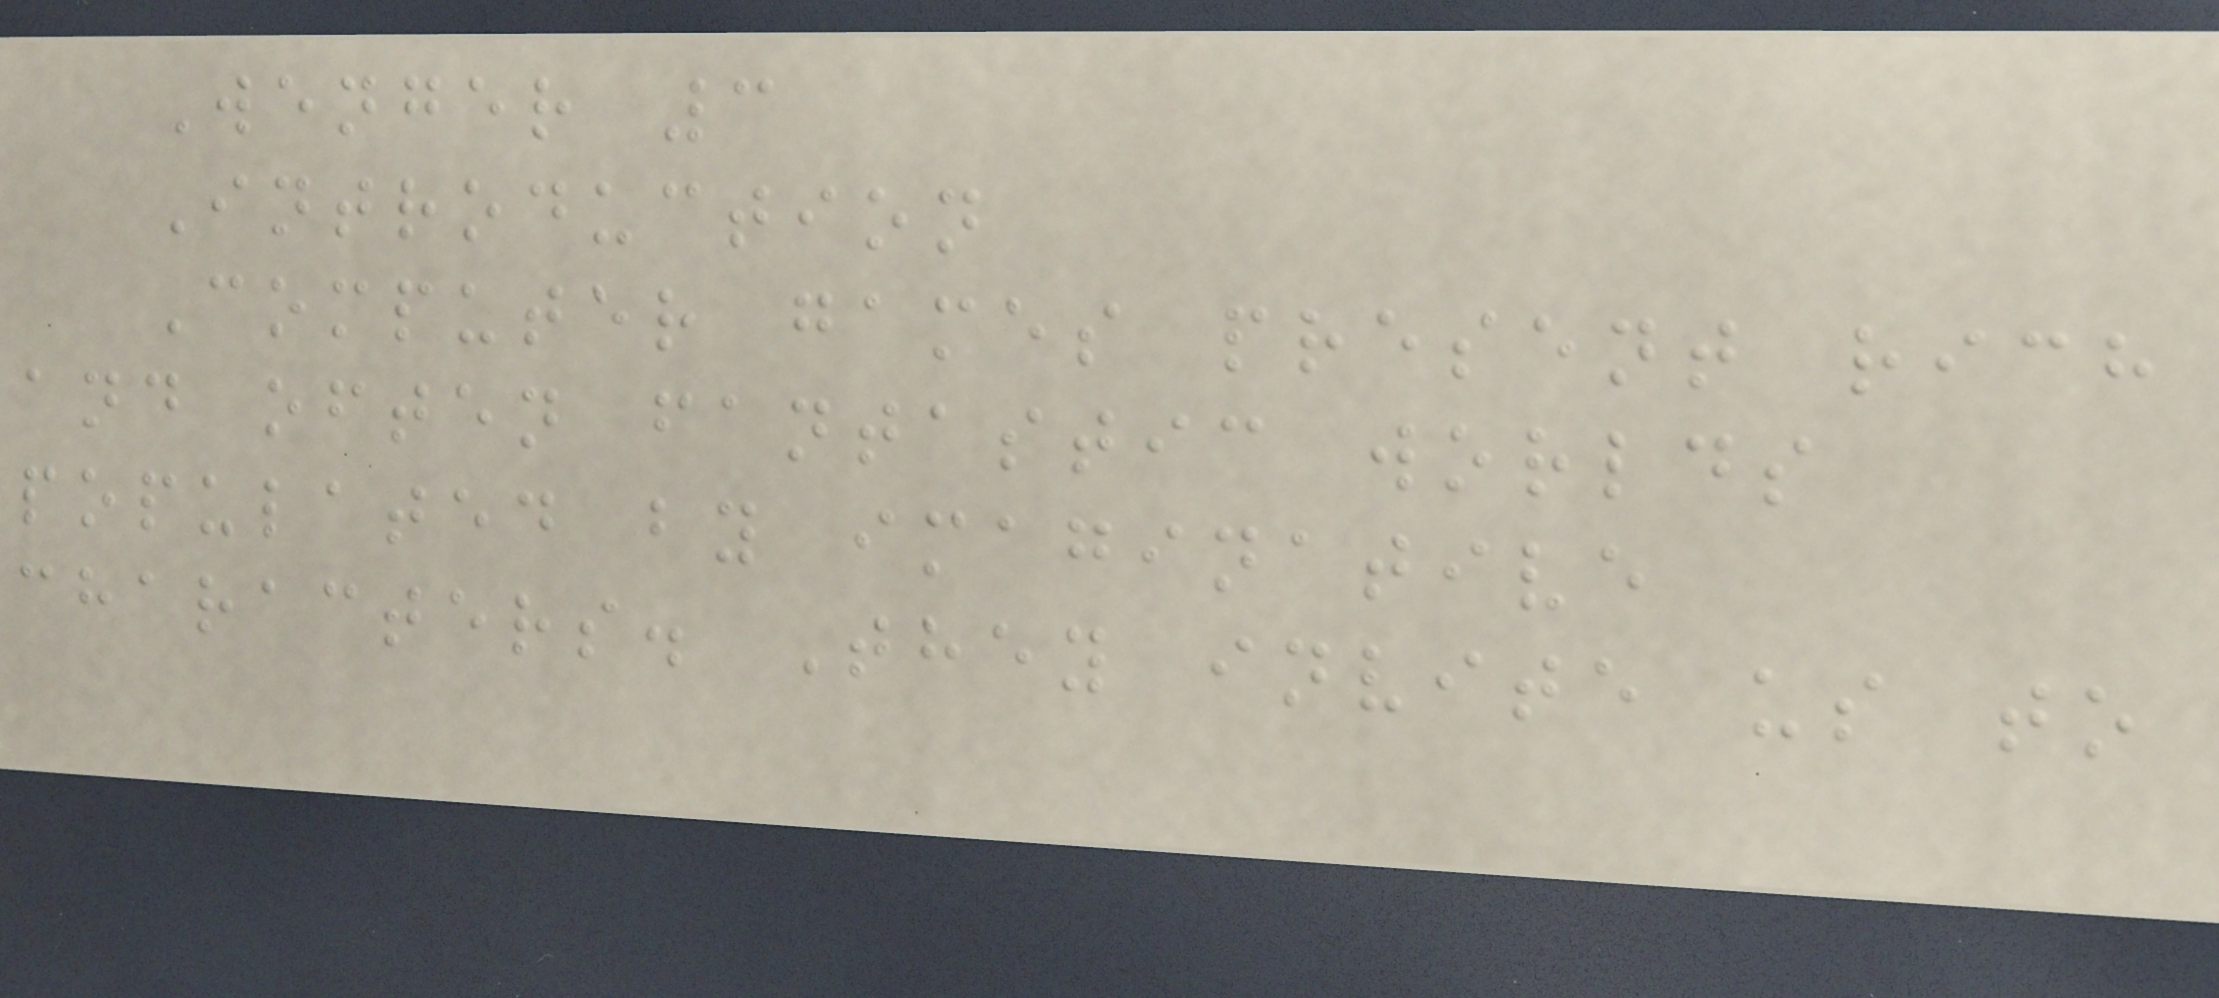Wenger 3
Introduction
Computer games present rich
and often fantastic worlds
populated by imaginative
characters. They invite us to
